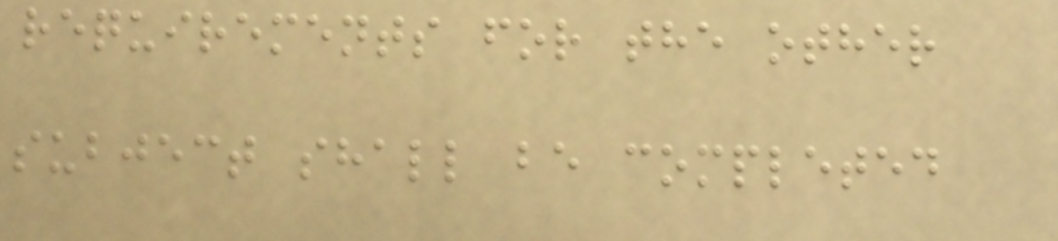requirements for the other
subject shall be completed
